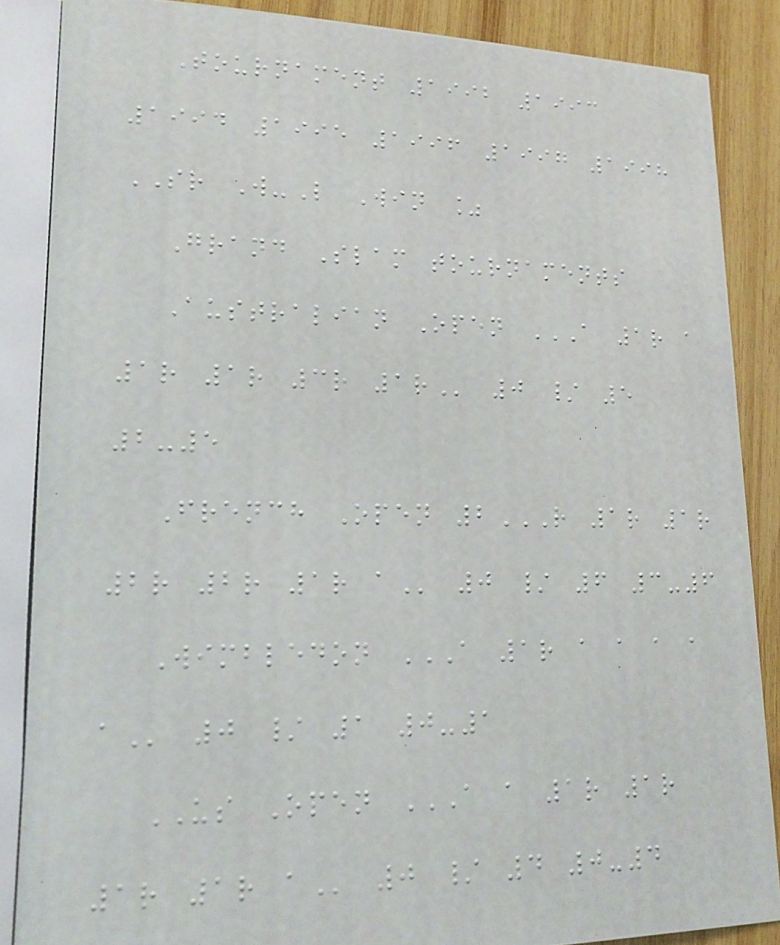Tournament 1992 1993
1994 1995 1996 1997 1998
SR W-L Win %
Grand Slam tournaments
Australian Open A 1R A
1R 1R 3R 1R 0 / 5
2-5
French Open 2R 1R 1R
2R 2R 1R A 0 / 6 3-6
Wimbledon A 1R A A A A
A 0 / 1 0-1
US Open A A 1R 1R
1R 1R A 0 / 4 0-4
